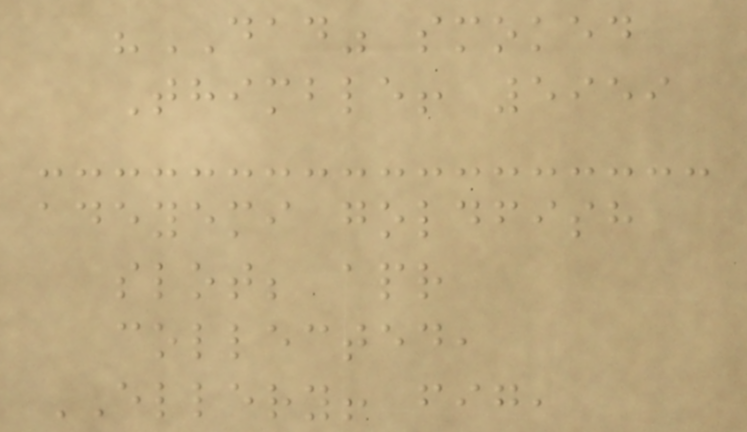"DAD" smoked
Thimble! 5959
adeyemi goldfish
slot; apr
collected,
ELLERY! fig,
